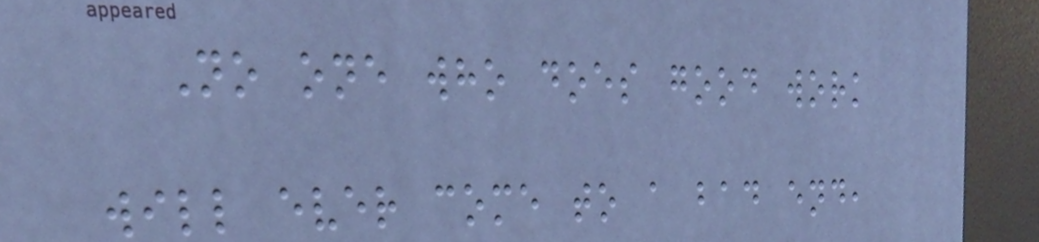No one who does good work
will ever come to a bad end,
